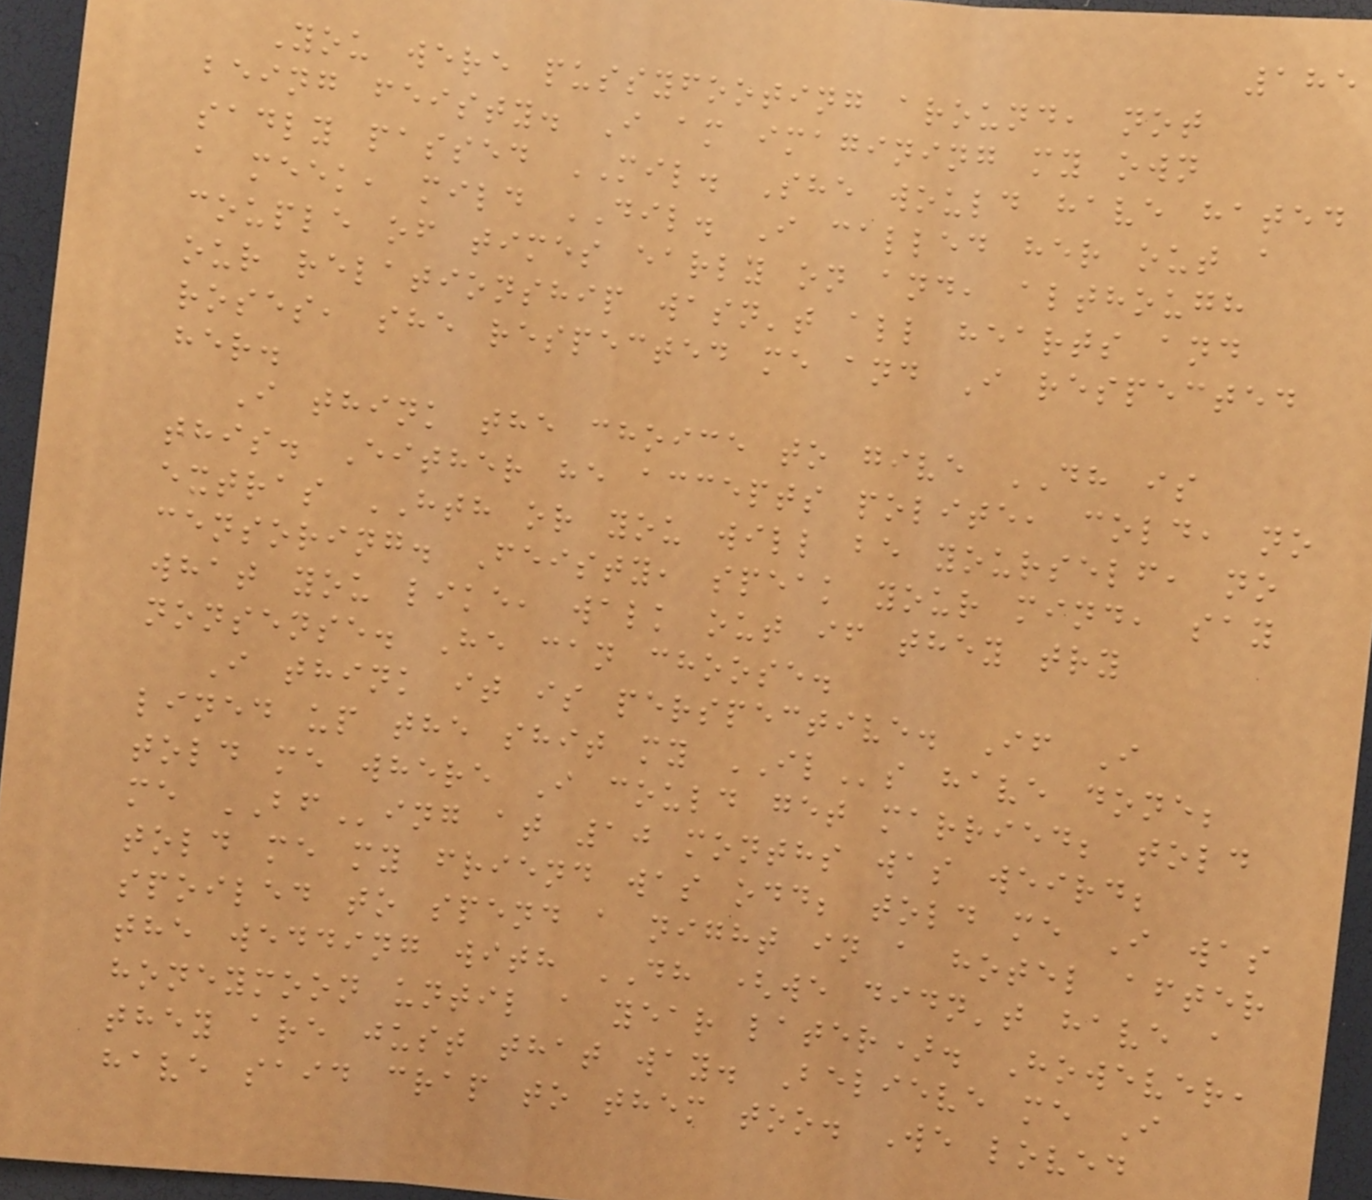185
You were pussyfooting around, not
being feisty. I am imagining my own
sadly passed MIL. She would have hated
a meek, mild DIL. I called her out a
couple of times early on and, although
our relationship wasn't all hearts and
roses, she respected me and I respected
her.
I think the choice to give DH is
this. Either he accepts polite, cold, no
extras HTH or you will be yourself, no
censoring. Feisty, speak your mind, say
what you like, walk out if they try
nonsense. He can choose.
I think it is perspective. If I
lined up the shit my ILs have done;
told me where I could get married; told
me BFing at 10 months was weird;
told me my friend was odd; told me I was
spoiled to spend a night in a hotel after
the wedding with DH (we didn't have a
honeymoon until a year later). However,
they are just that way. Believe me I
have said crap to them too. We loved
